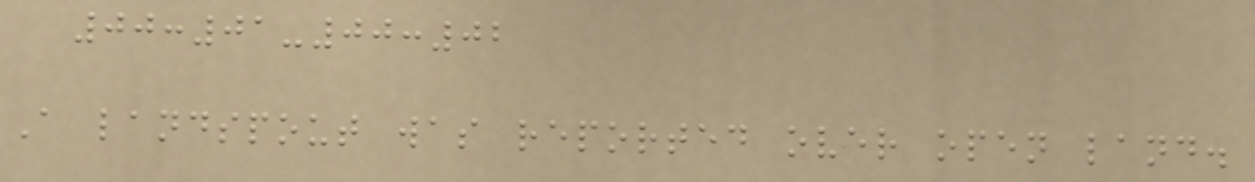00:01-00:02
A landspout was reported over open land.
